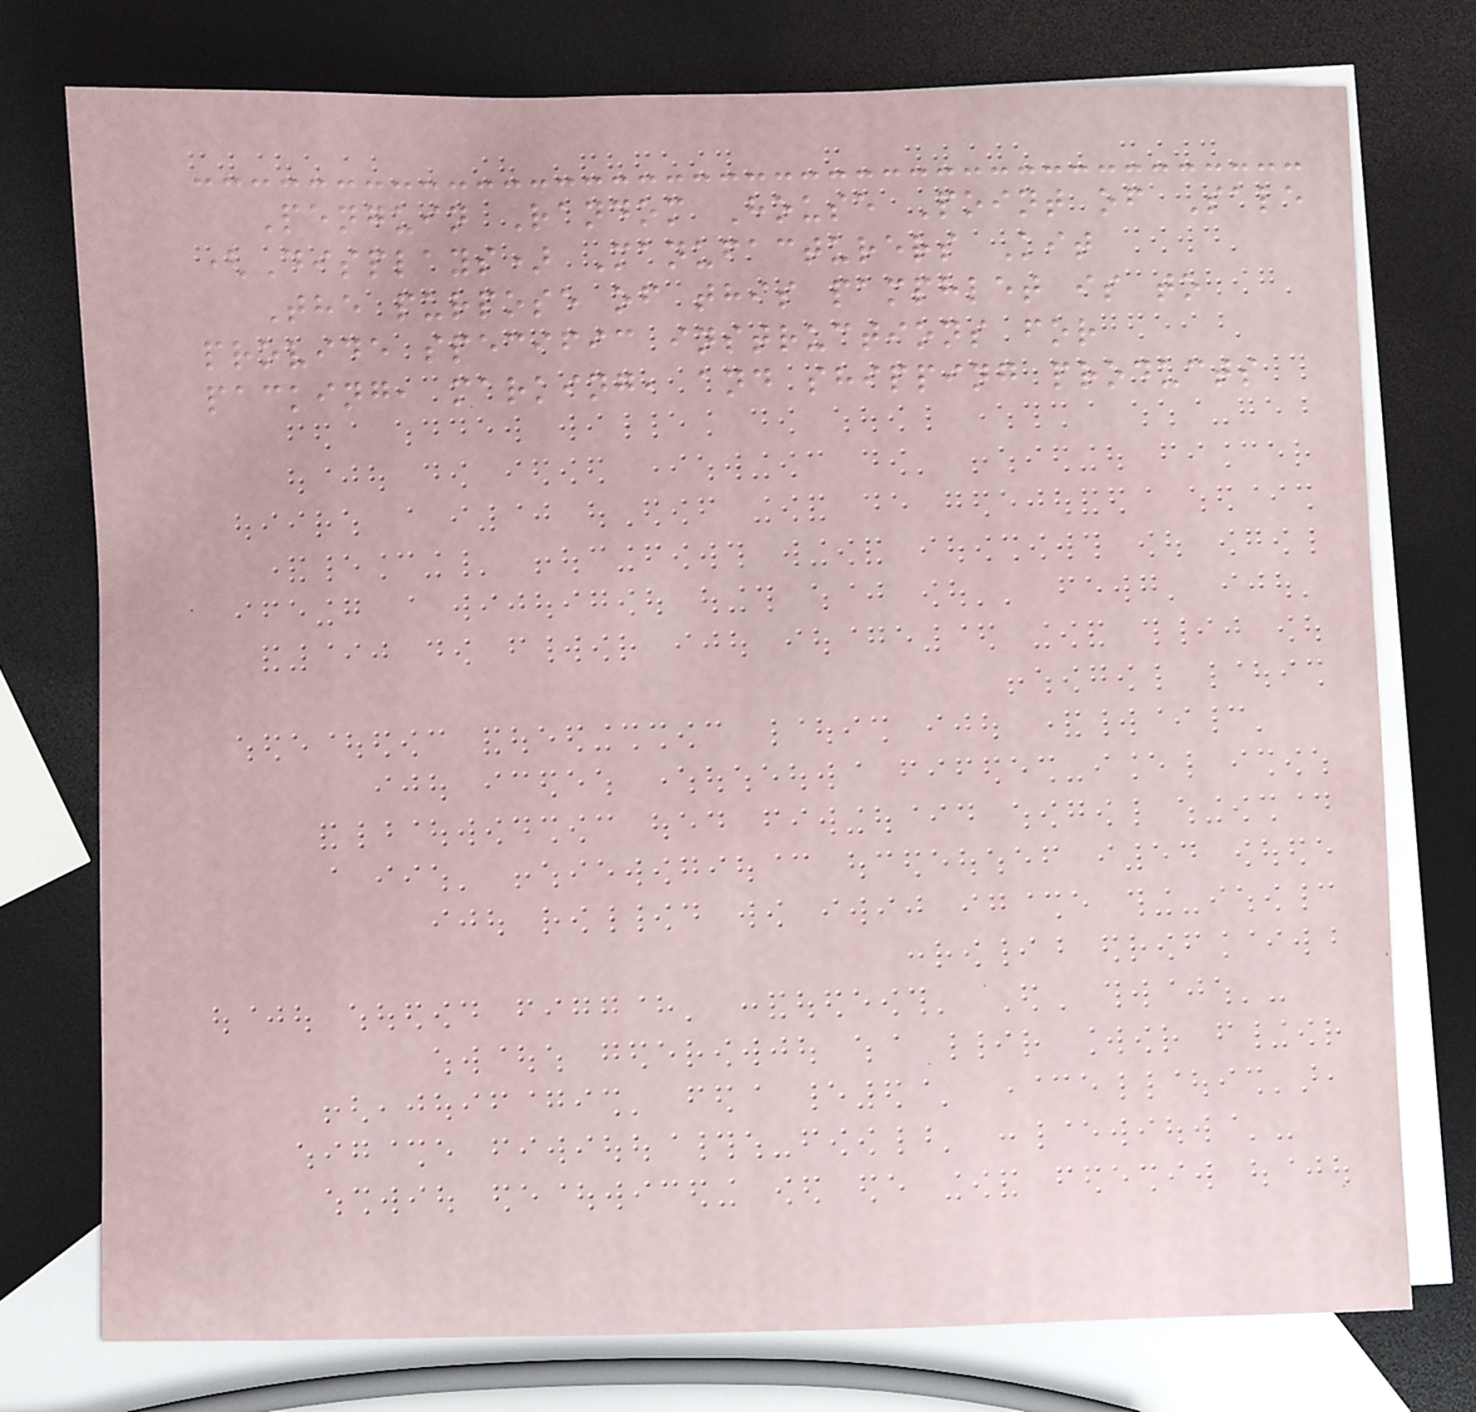Penguin Random House Point of Sale
(Displays) Manufacturers Kit
The purpose of this pamphlet is to
provide specific instructions for
packing, marking, and shipping products
